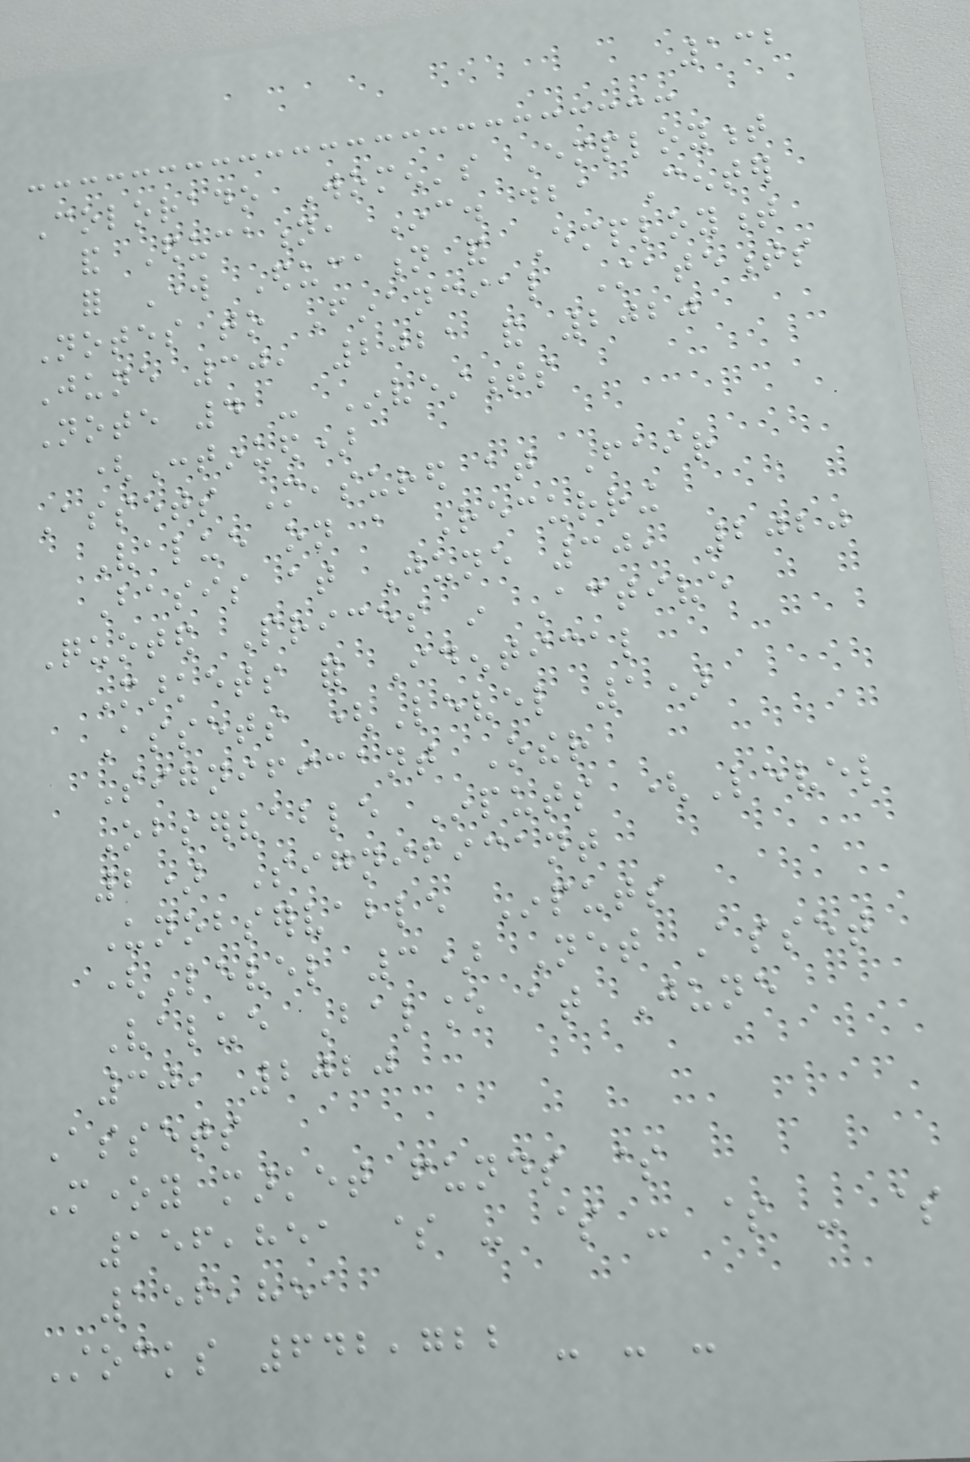132
Colorado Women's Employment
and Education, Inc. dba Center
for Work Education and Employment
Notes to Financial Statements
June 30, 2021 and 2020
Note 4 - Investments
(Continued)
Assets Measured at Fair
Value on a Recurring
Basis at June 30, 2020
Quoted Prices in Active
Markets for Identical
Assets (Level 1)
Significant Other
Observable Inputs (Level
2) Significant
Unobservable Inputs
(Level 3) Net Asset
Value Balance at June
30, 2020
Assets
Money market funds $
156,851 $ - $ - $ - $
156,851
Stocks 642,722 - - -
